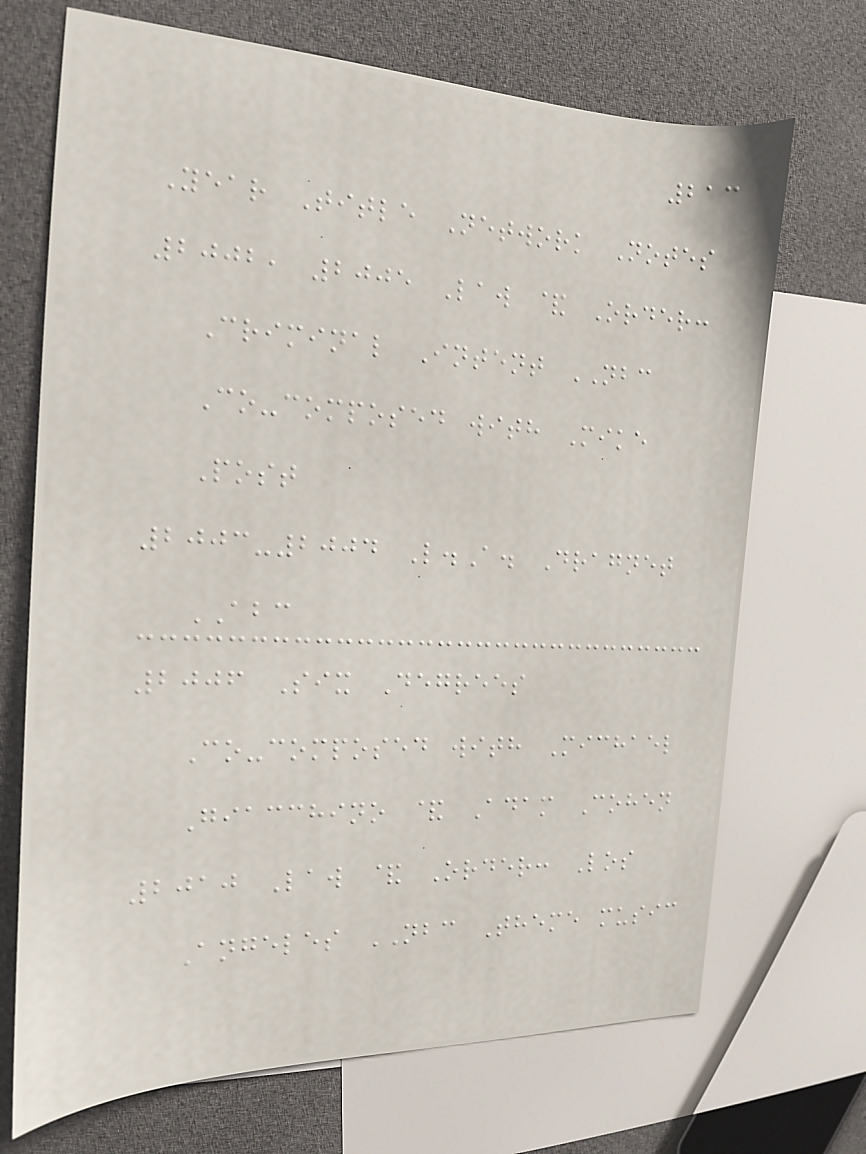213
Year Title Network Notes
2002, 2005 Law & Order:
Criminal Intent NBC
Co-composed with Mike
Post
2003-2004 L.A. Dragnet
ABC
2006 Six Degrees
Co-composed with Michael
Giacchino & Adam Cohen
2010 Law & Order: Los
Angeles NBC Theme music
